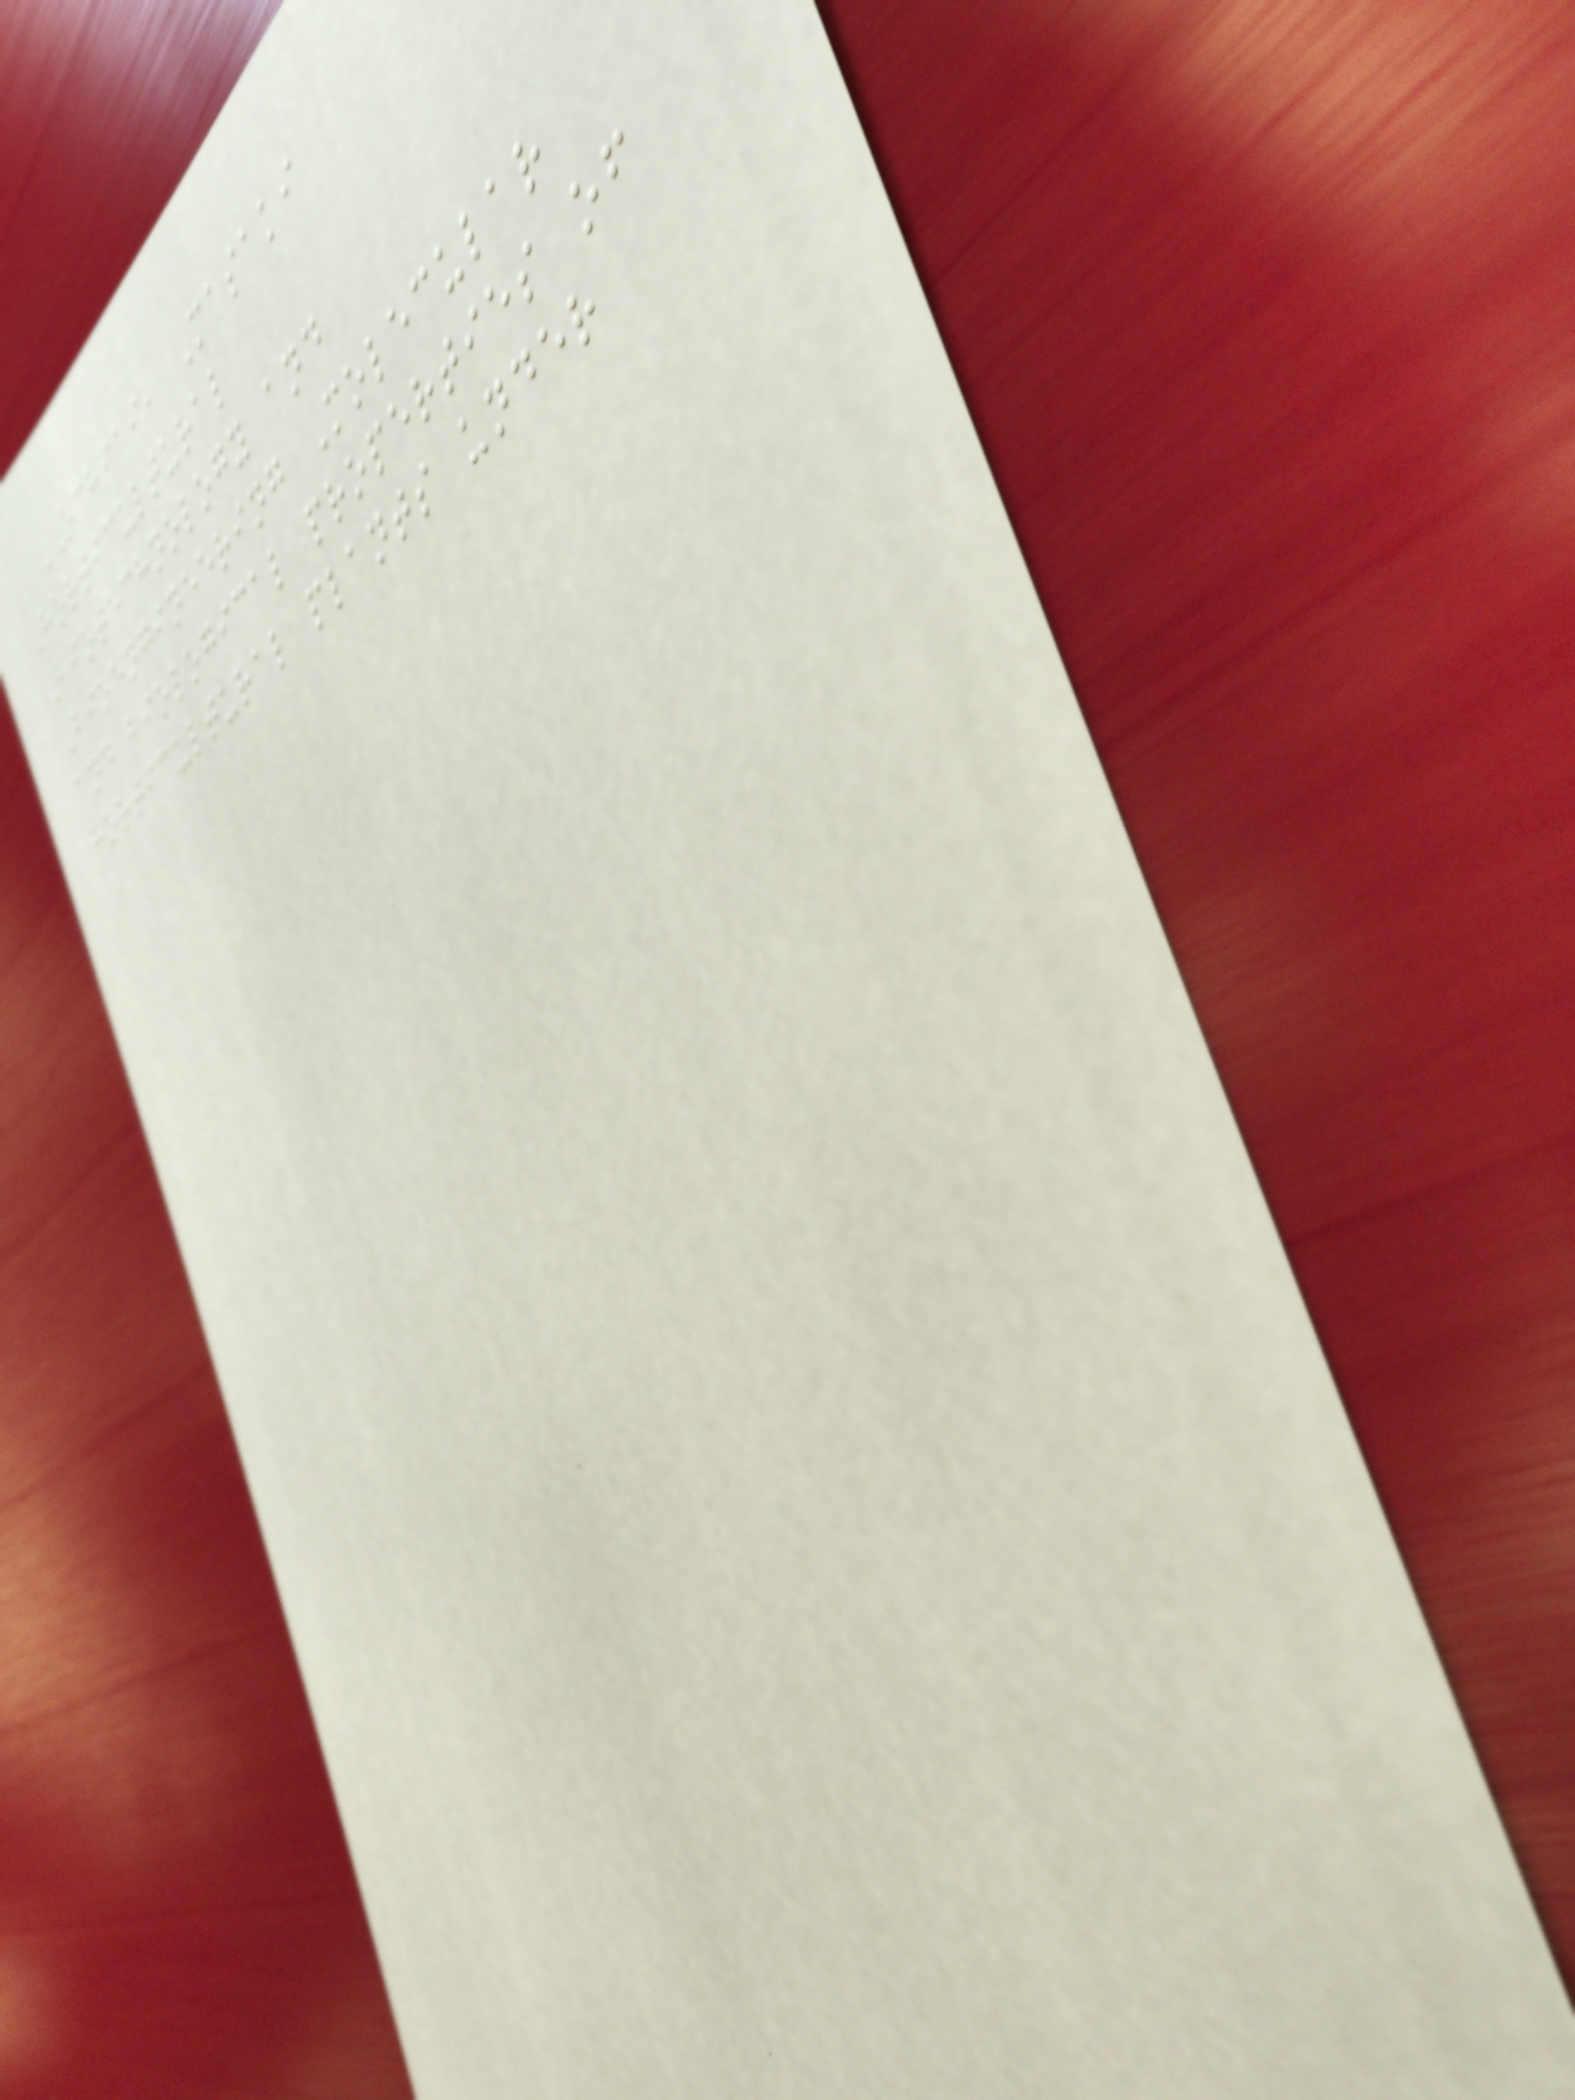OCHIAI, Masaki
Horticultural
Biotechnology and
Bioengineering Molecular
and biological properties of
horticultural plants under
